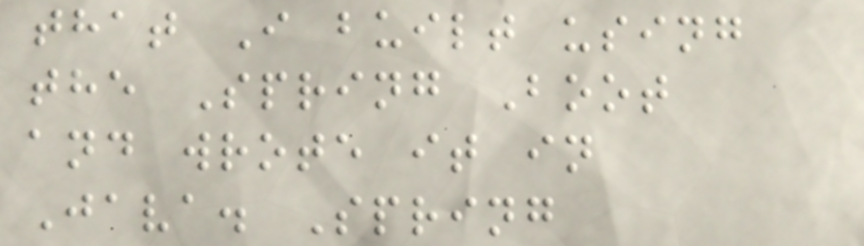that I built using
the Spring Boot
and wrote it in
Java. Spring
